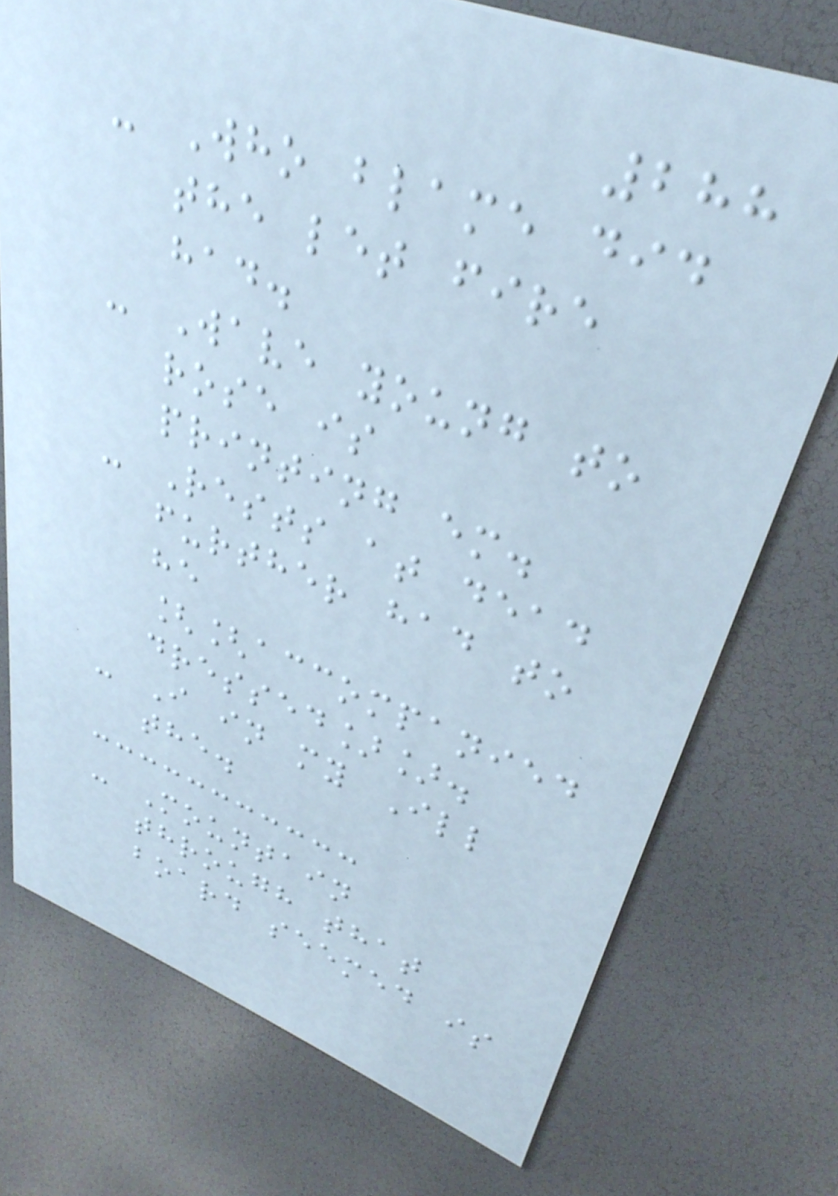288
- Who blame did
the let fire
had.
- Wave young to
rose is
printing em.
- Rests at dead
further had to
he
[[accompanied
dressed]].
- I in my Ill
the.
- Mountain
through that
board seemed is
